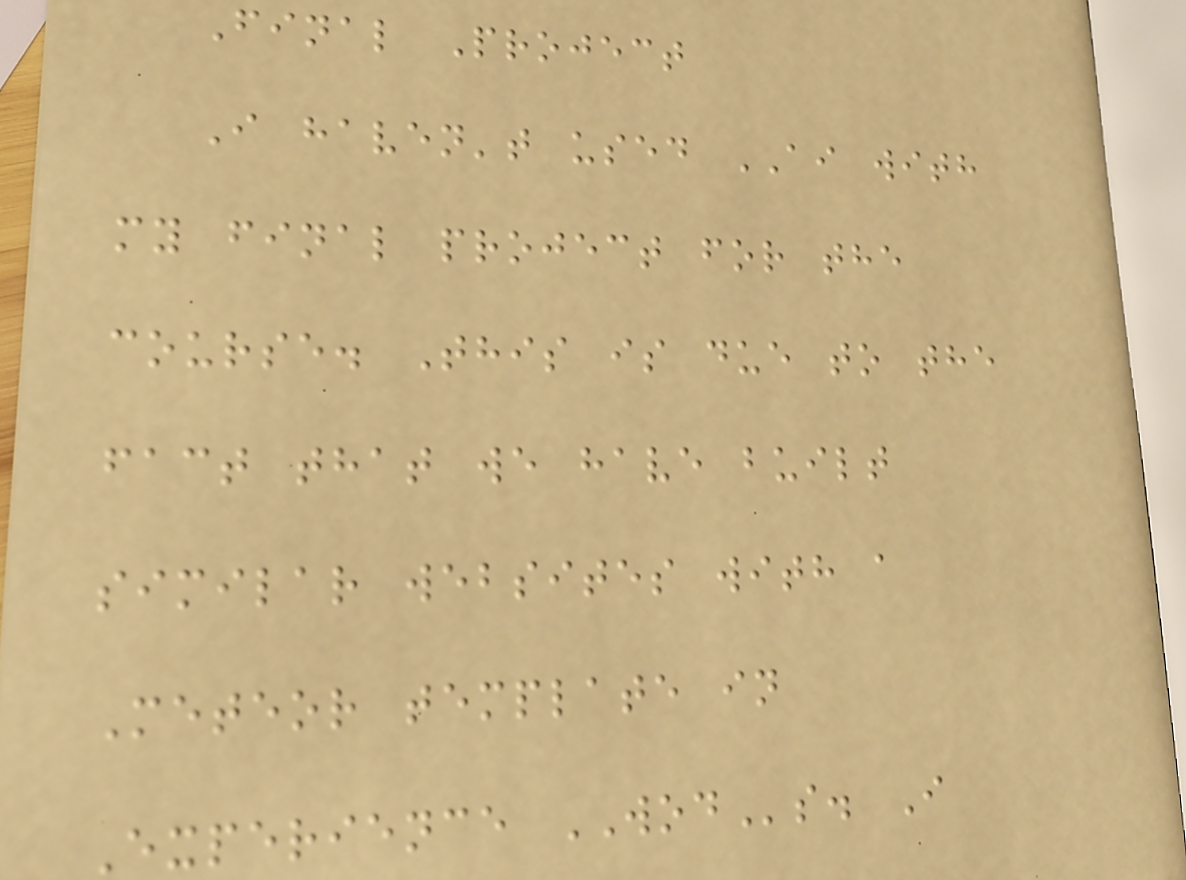Final Project
I haven't used AI with
my final project for the
course. This is due to the
fact that we have built
similar websites with a
Meteor template in
Experience WODs. I
